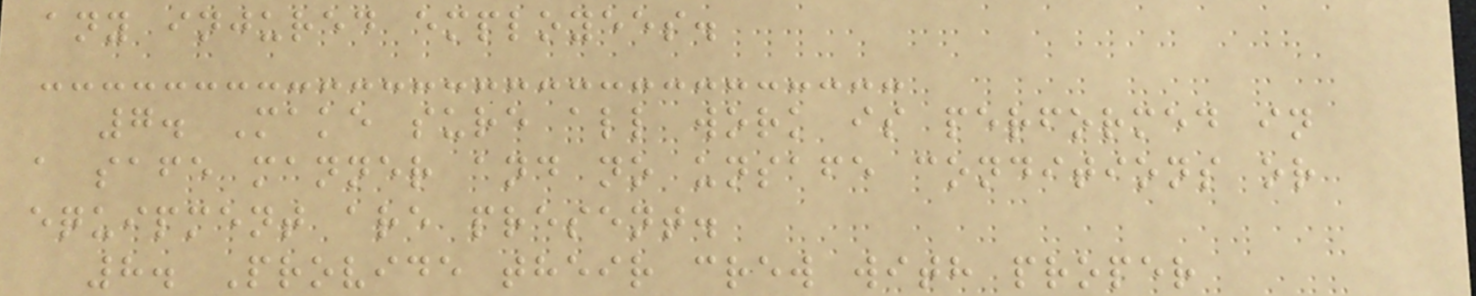any injured employees.
7. Make sure all work is performed in
a safe manner and no unsafe conditions or
equipment are present.
8. Provide their crew with proper
